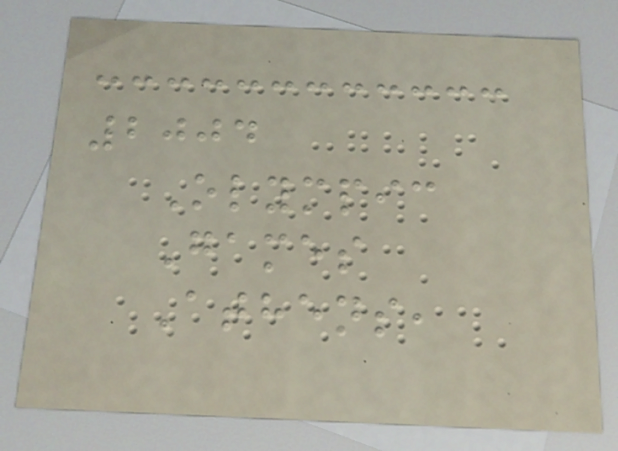2004
Olympic
Games
Athens,
